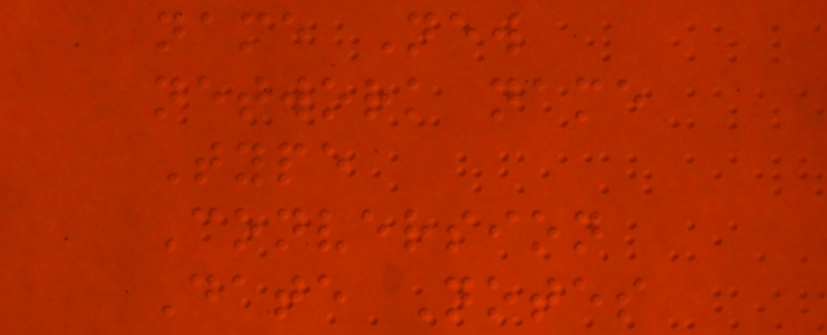name New
network name
Type
Conversion
Date Notes
